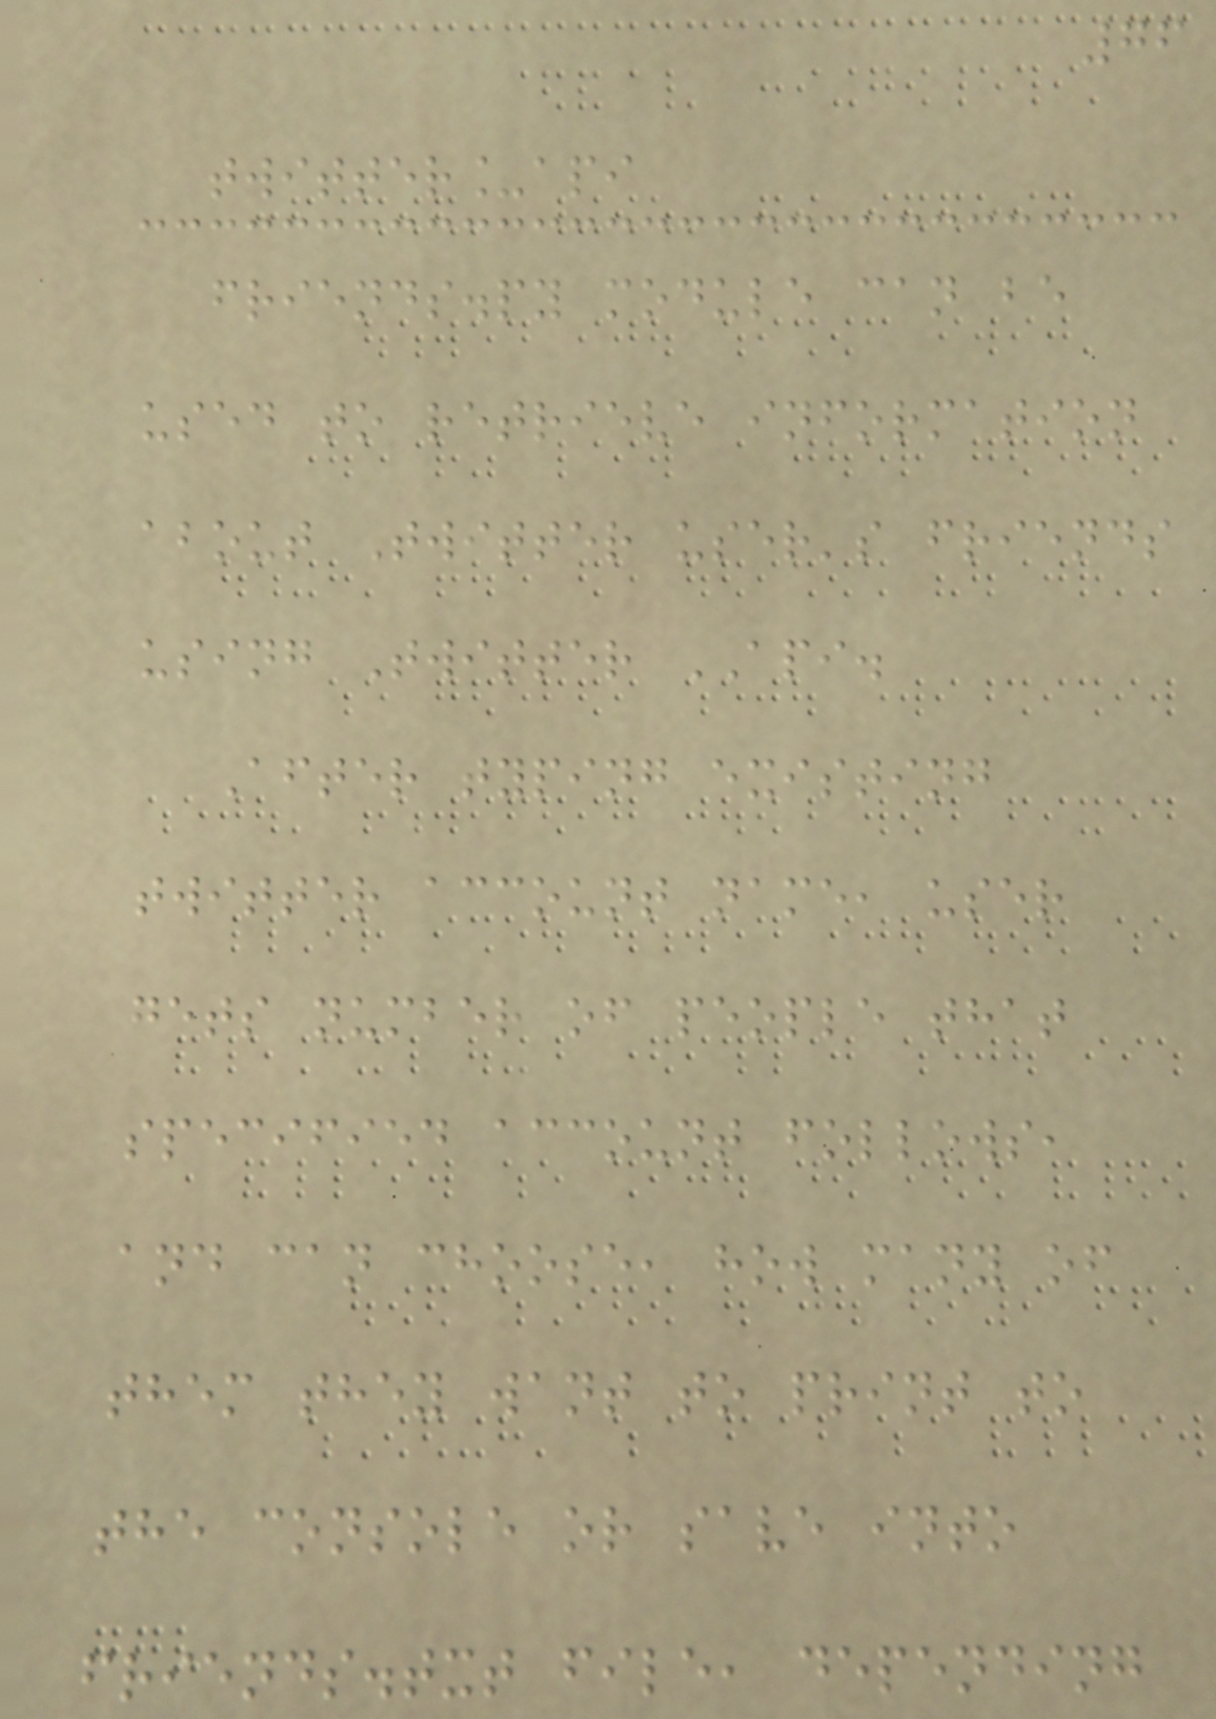76
twitter_api
friends.py module can be
used to retrieve information
about Twitter user's friends
using Twitter API.
After typing existing
twitter account name, user
gets number of people that
specified account follows,
and can choose, how many of
them they want to print to
the console or save into
friends.txt file, depending
